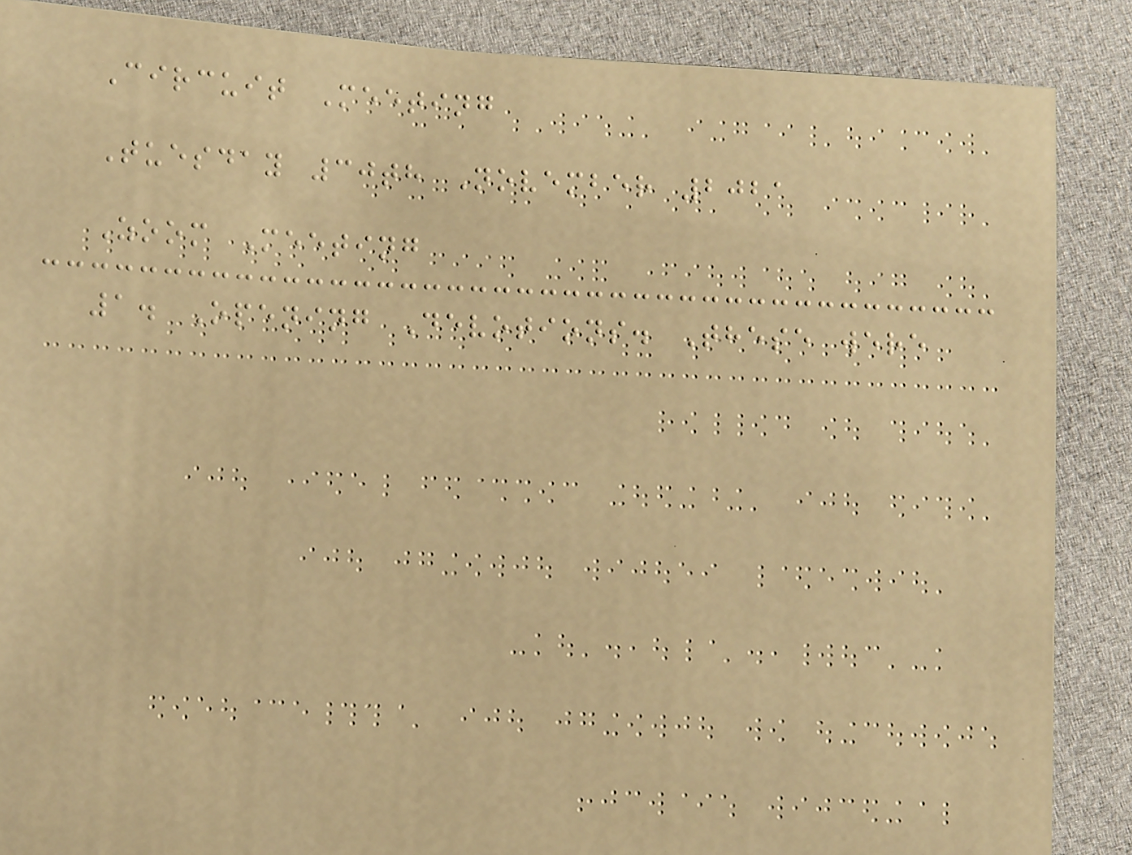Circuit Meeting
Tuesday 30th November 2021
Zoom Meeting
1. Opening Devotions. These were
